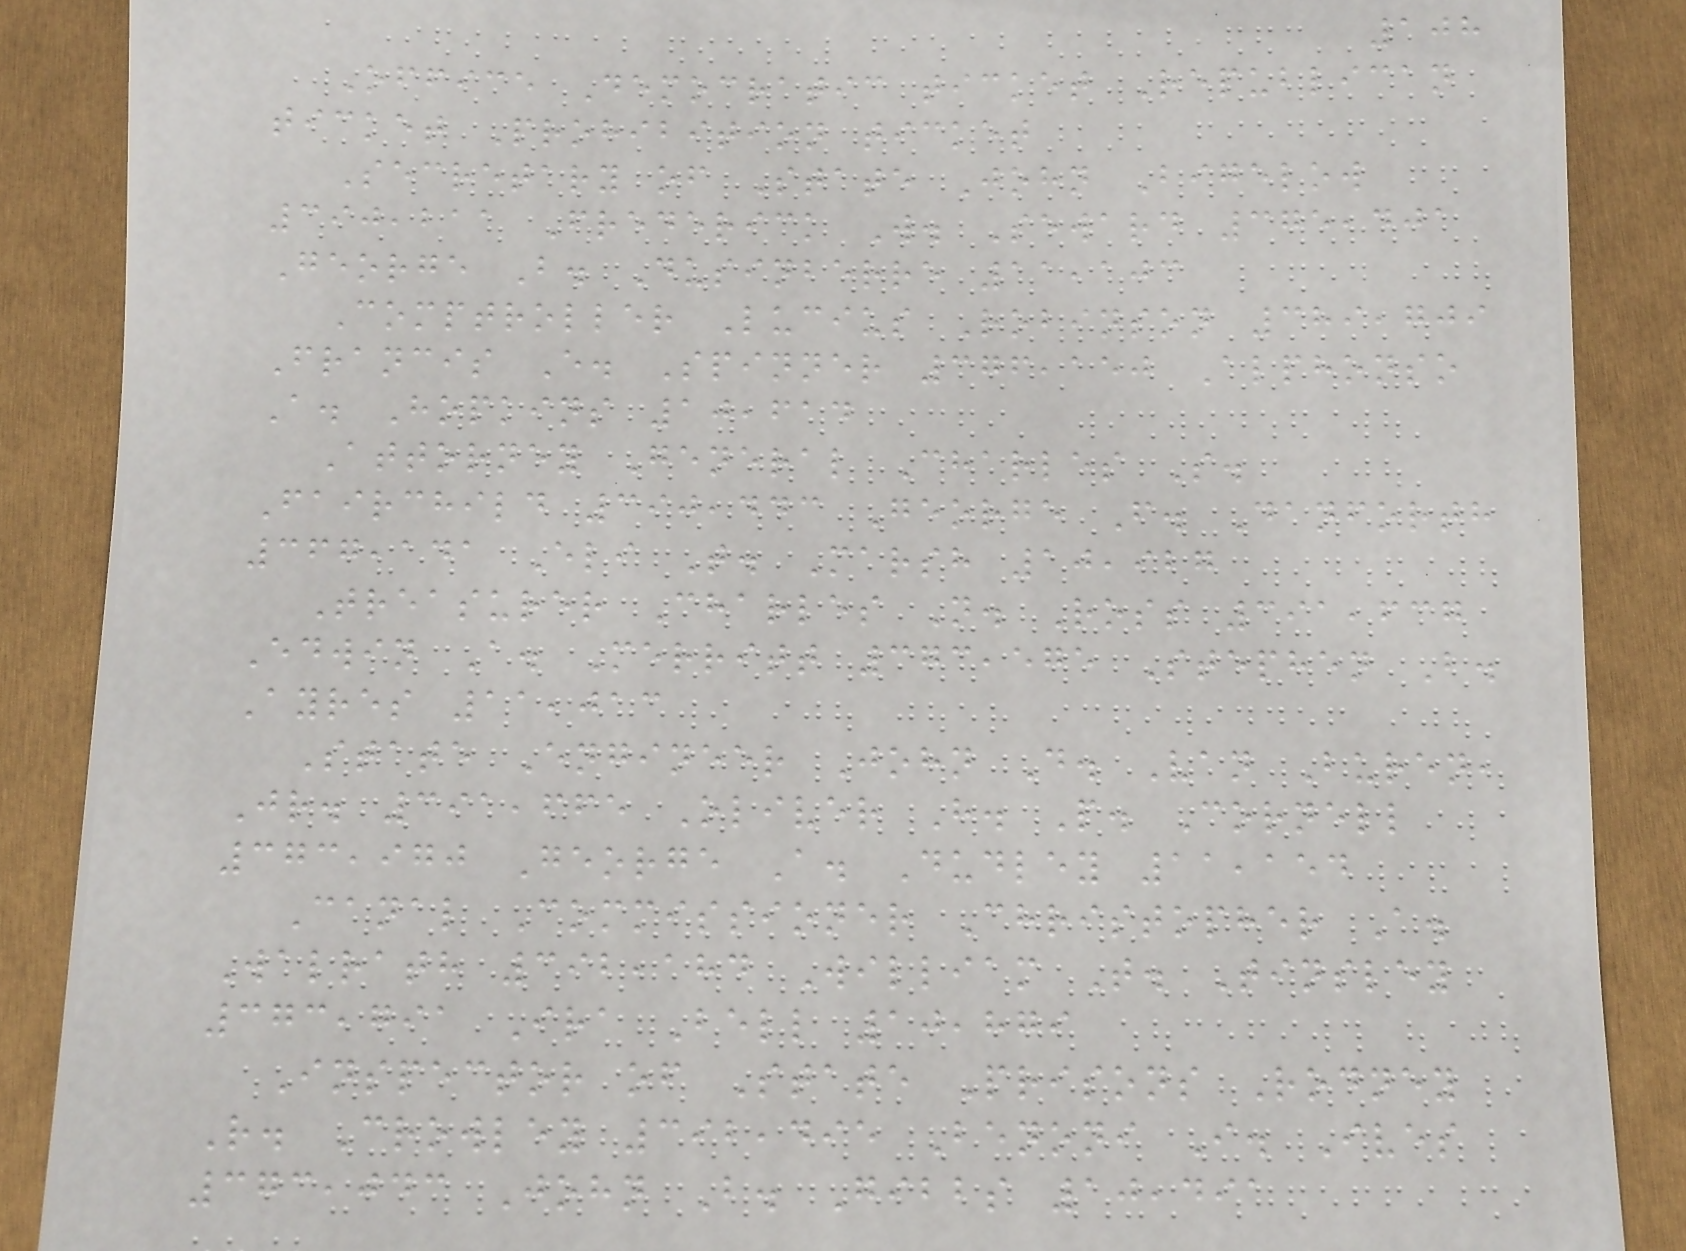108
Office Democratic ticket Republican
ticket Prohibition ticket
Secretary of State John Bigelow
390,211 Frederick W. Seward 375,401
George B. Dusinberre 11,103
Comptroller Lucius Robinson 389,709
Francis E. Spinner 376,150 Alphonso
A. Hopkins 10,614
Attorney General Charles S.
Fairchild 390,443 George F. Danforth
367,141 Eli T. Marsh 10,927
Treasurer Charles N. Ross 391,637
Edwin A. Merritt 373,575 Stephen B.
Ayres 11,013
State Engineer John D. Van Buren,
Jr. 391,665 Oliver H. P. Cornell
373,970 George A. Dudley 11,154
Canal Commissioner Christopher A.
Walrath 392,184 William T. Tinsley
373,791 Ira Bell 10,879
Inspector of State Prisons Rodney
R. Crowley 392,495 Benoni I. Ives
373,043 John B. Gibbs 10,491
